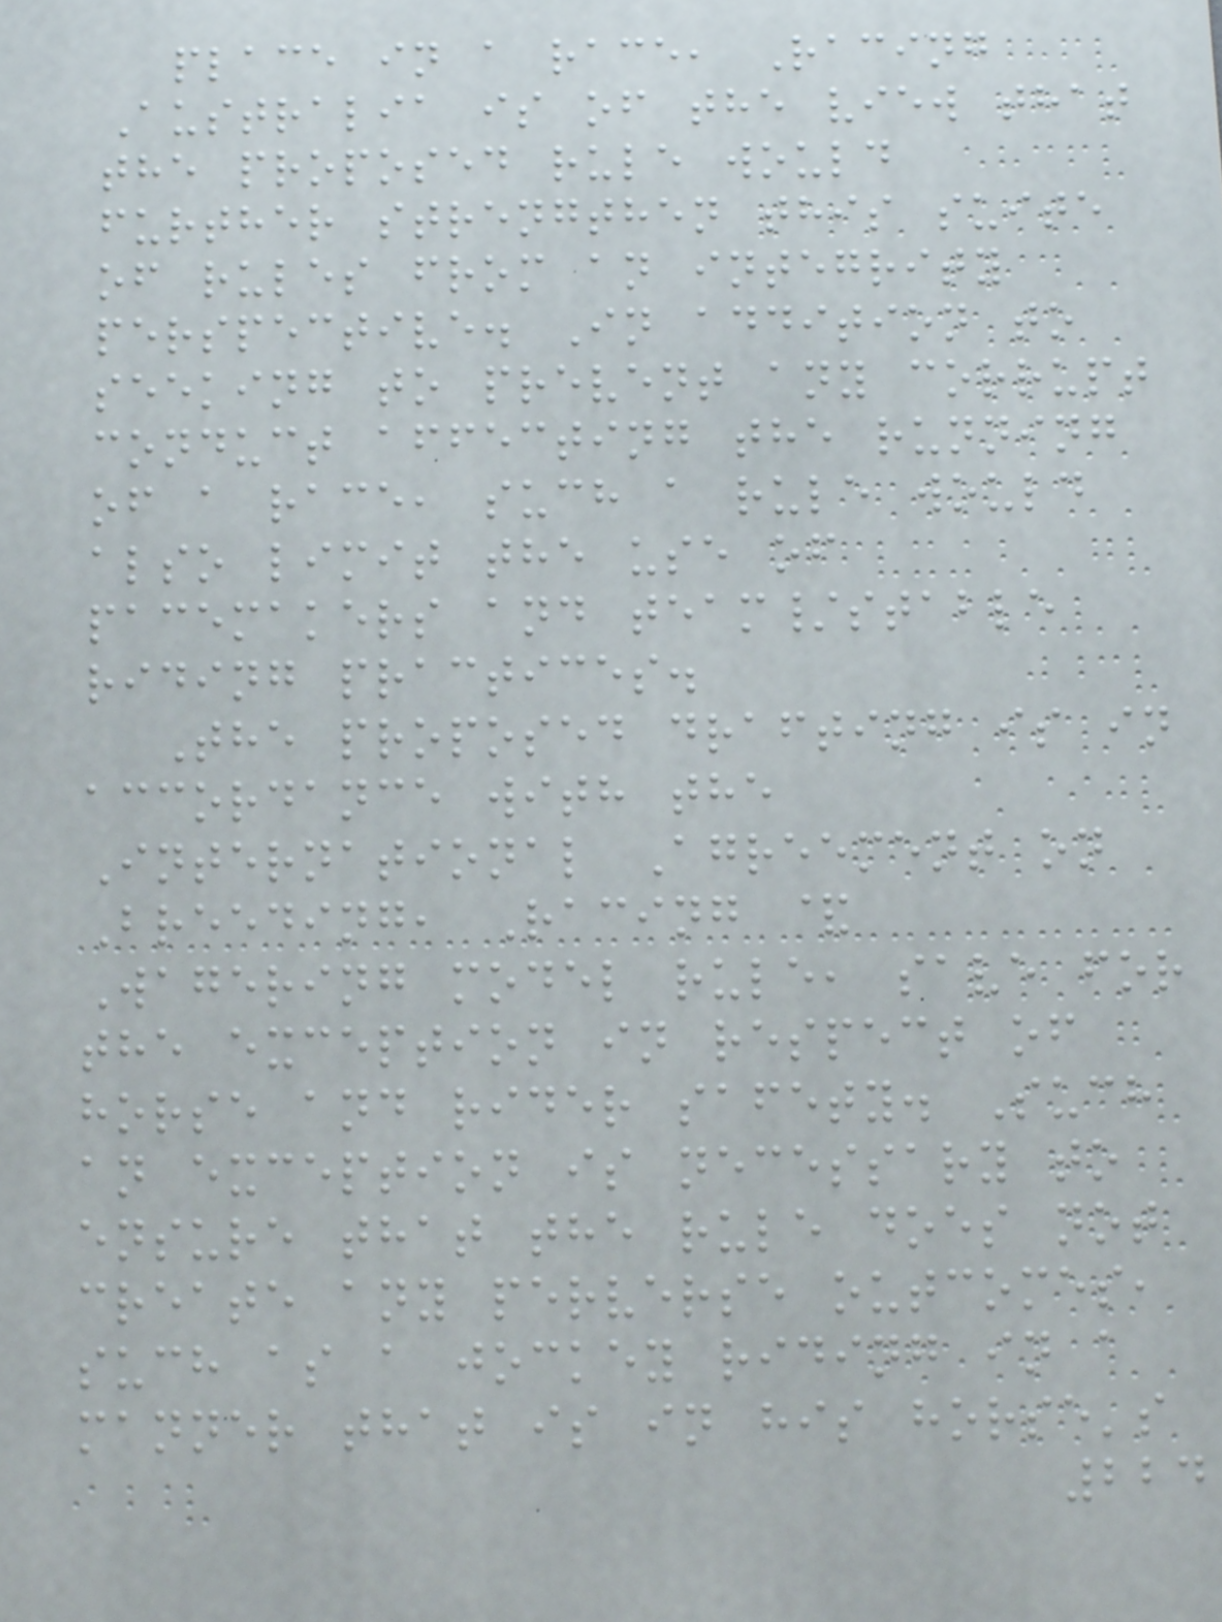place in a race, Racing
Australia is of the view that
the proposed rule would
further strengthen this suite
of rules from an integrity
perspective. In addition to
seeking to prevent any corrupt
conduct affecting the running
of a race, such a rule would
also limit the use of
pacemakers and team/stable
riding practices.
The proposed drafting is in
accordance with the
International Agreement on
Breeding, Racing &
Wagering model rule, save for
the exception in respect of
horse and rider safety. Such
an exception is necessary to
ensure that the rule does not
create any perverse outcomes,
such as a jockey riding in a
manner that is in his horse's
224
